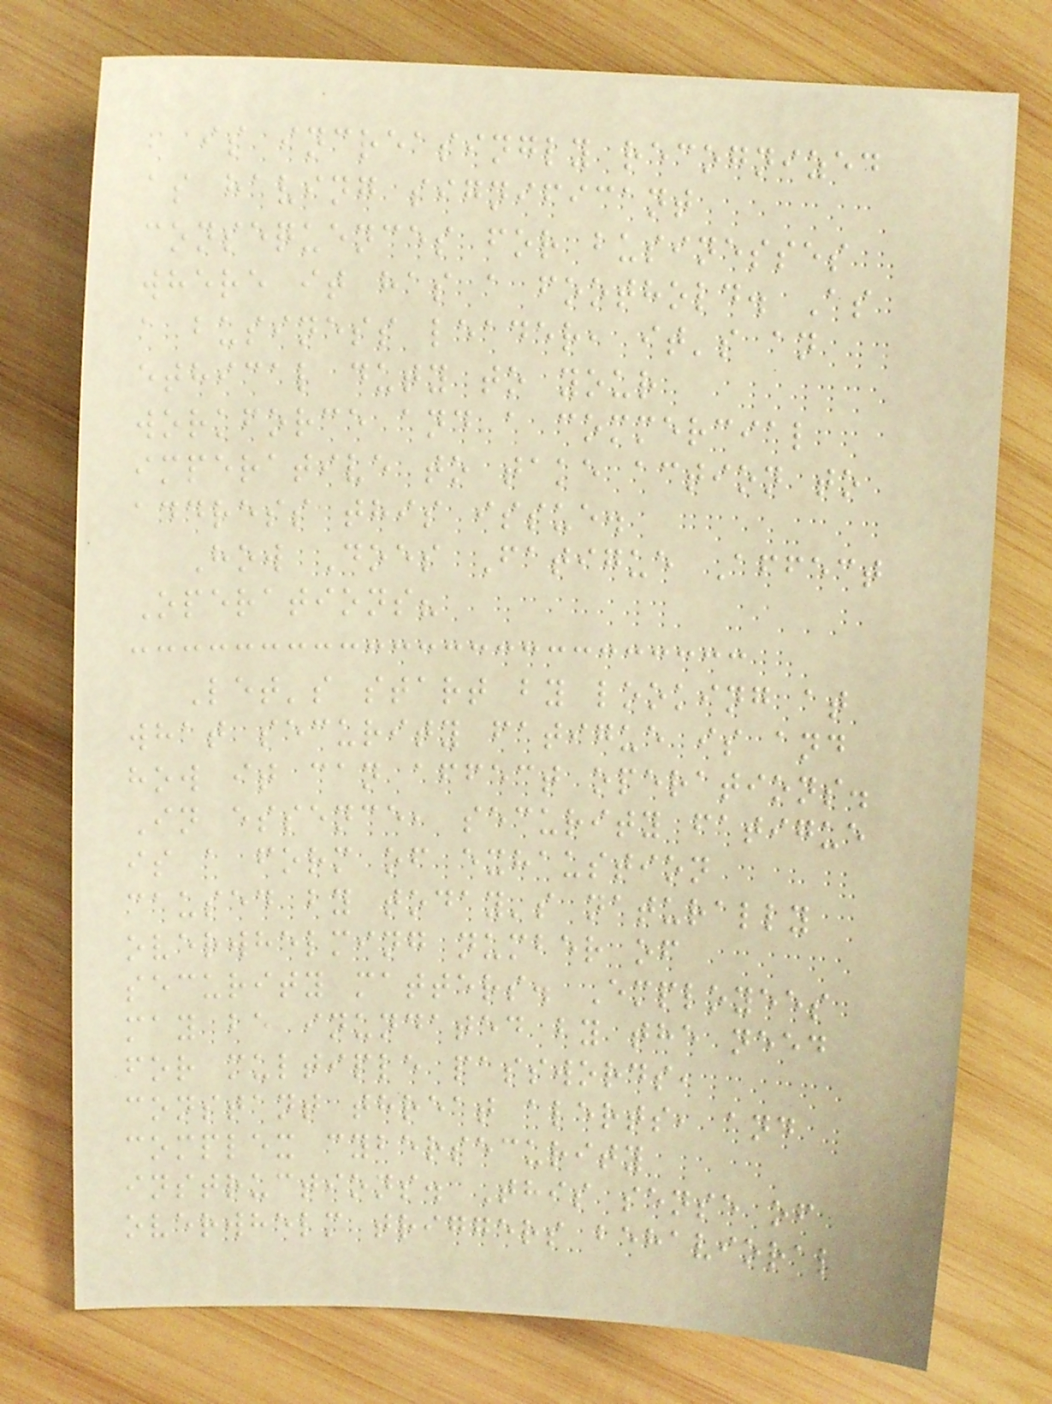is increasingly recognized
as having significant
consequences for businesses
where it has a foothold. As
a business leader, it's an
ethical duty to your
workforce and a commercial
imperative to take action to
address this issue.
How Does Fatigue Affect
Operations?
Let's start by looking at
what security fatigue is and
how it can affect operations.
In essence, security fatigue
is a form of exhaustion
caused by today's naturally
overwhelming number of
security matters. Employees
may be inundated by the need
for multiple passwords,
constant threat alerts, and
complex cybersecurity
instructions. This sense of
overwhelm triggers behavioral
